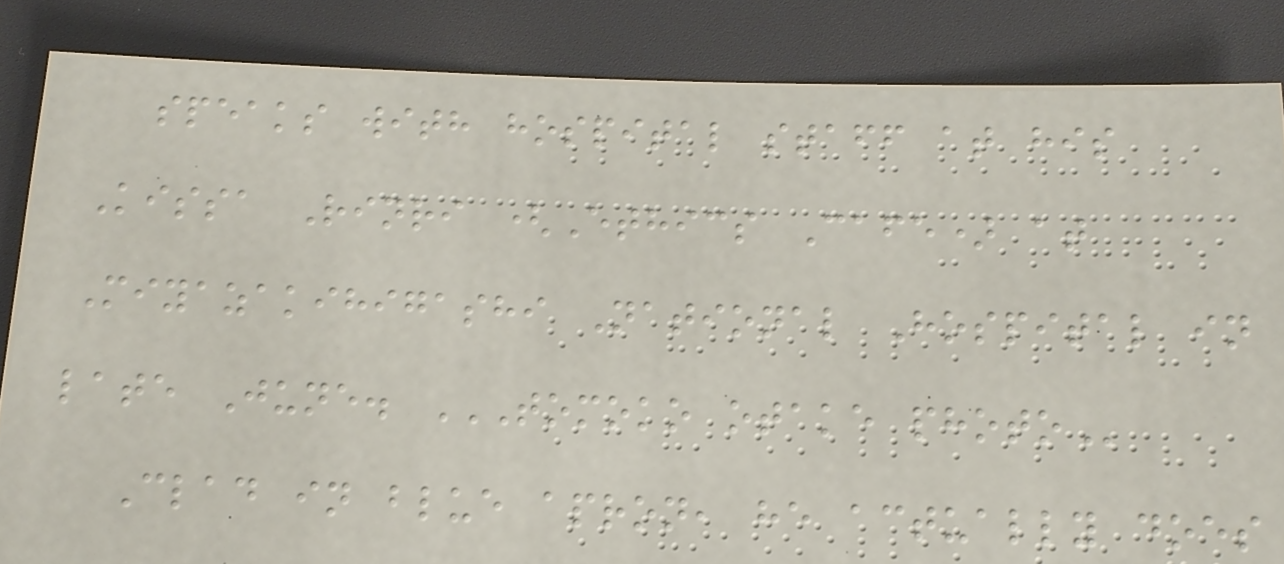speaks with hospital staff at his
Kissa Rinri (Ethics Cafe) at
Miyazakihigashi National Hospital in
late June. TOMOKO OTAKE PHOTO
Clad in blue apron, he actually does
